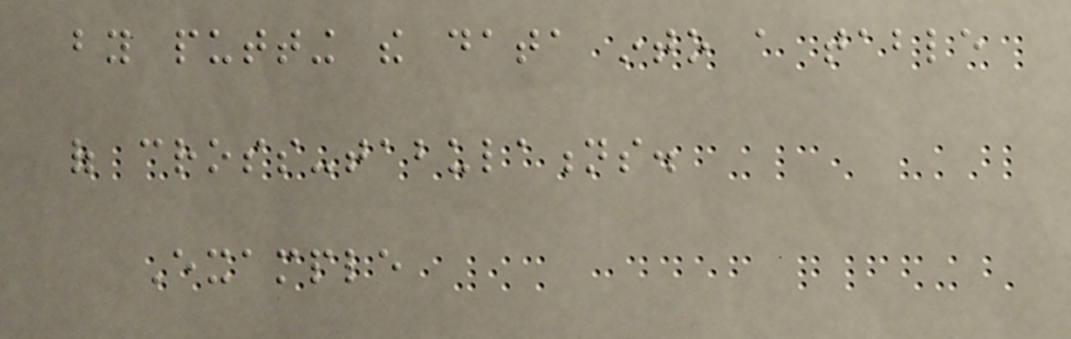by putting the data into a table
of cross-tabulations.
Example
